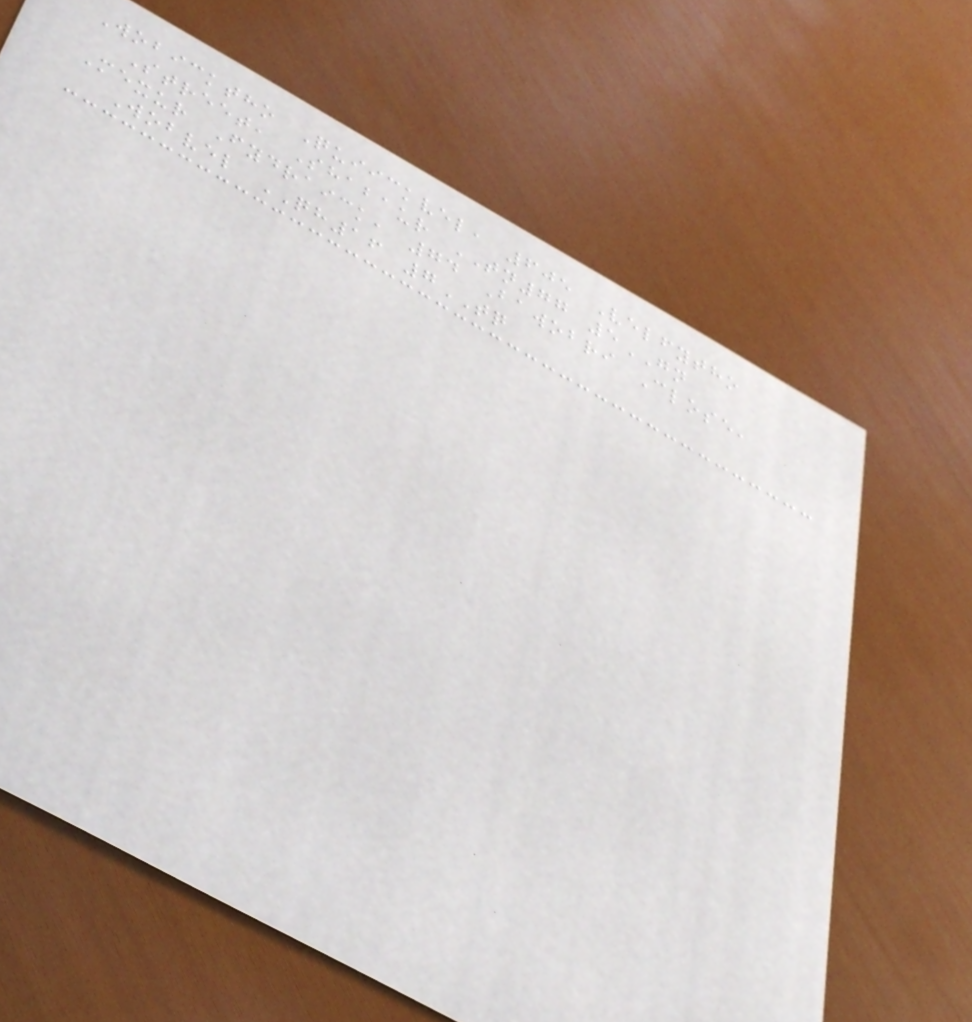Wobicktho Quiickvel, 605 Velfytho
Street, Shabaur TN77 5GN
Mexur Fydraick, 74 Bawobri Close,
Wobvel QH16 7TQ
